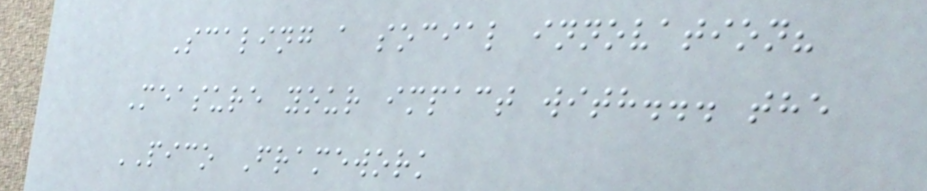Scaling a social innovation?
Measure your impact with... the
PICO Framework
